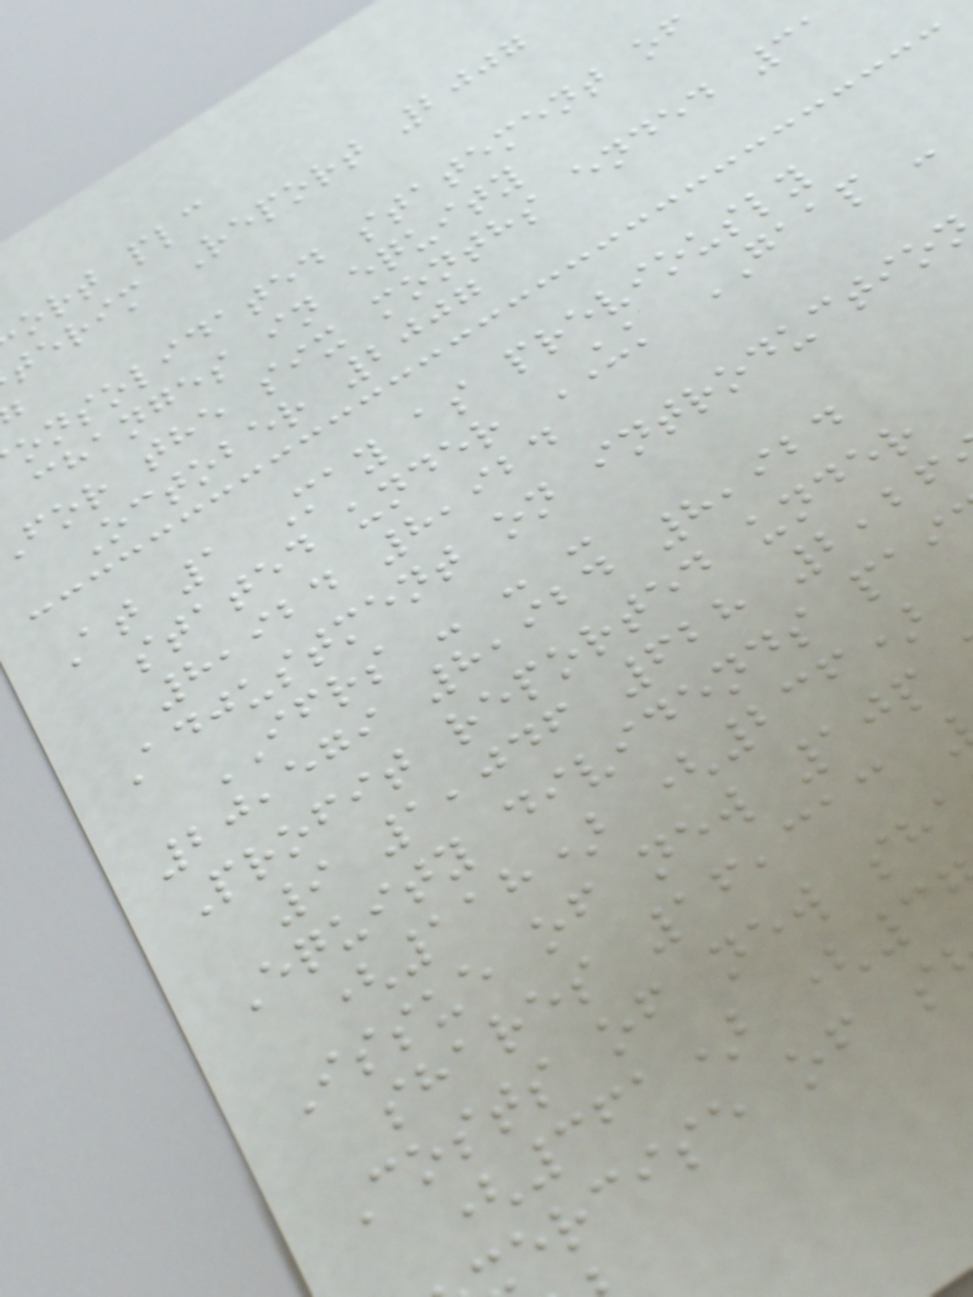ort plc
terim Report 2007
onsolidated statement of
changes in equity
for the six months ended 31
October 2007
At 1 May as previously
stated under UK GAAP -
8,924 8,924
Adjustment on introductio
IFRS - - -
20,579 8,924 8,924
Profit reported under
9 1,046 628 2,26
Equity dividends pai
(118) (236)
Issue of new 10p
shares 16,313
Costs of new sh
(361) (3
ercise of s
